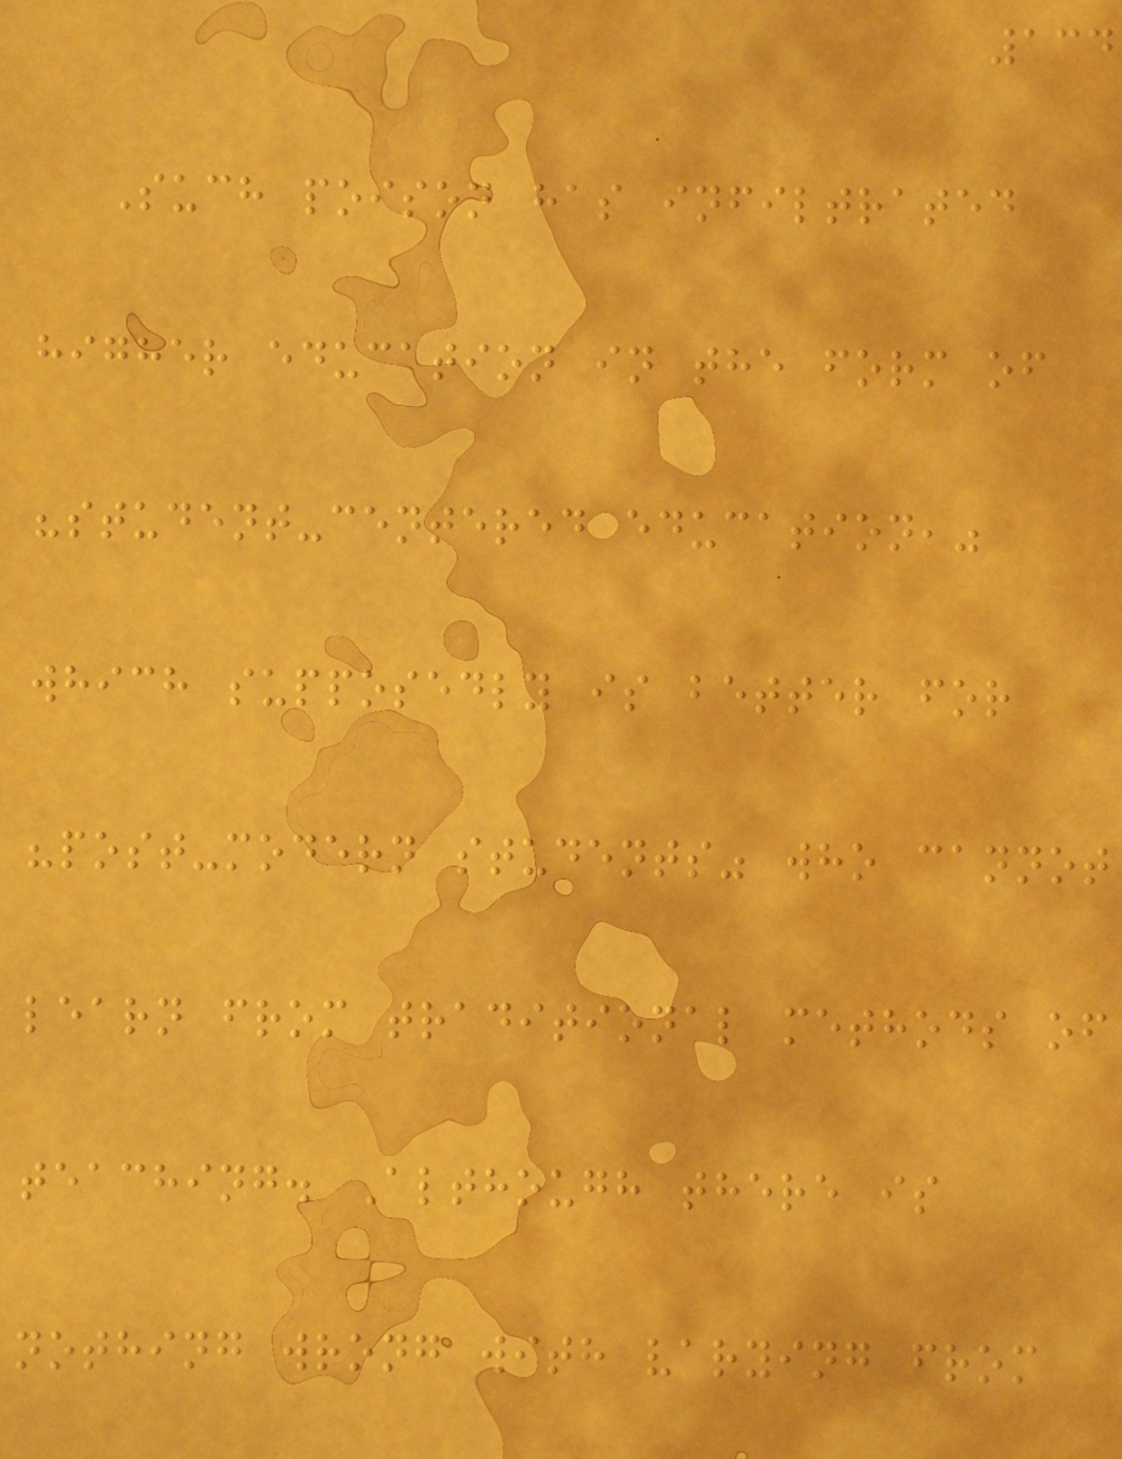134
Such poison has infiltrated
higher education in the form of
"student-centered education,"
which supposedly is better for
"post-modern students" who cannot
learn from traditional methods of
teaching. Although there is
nothing wrong with varying from
